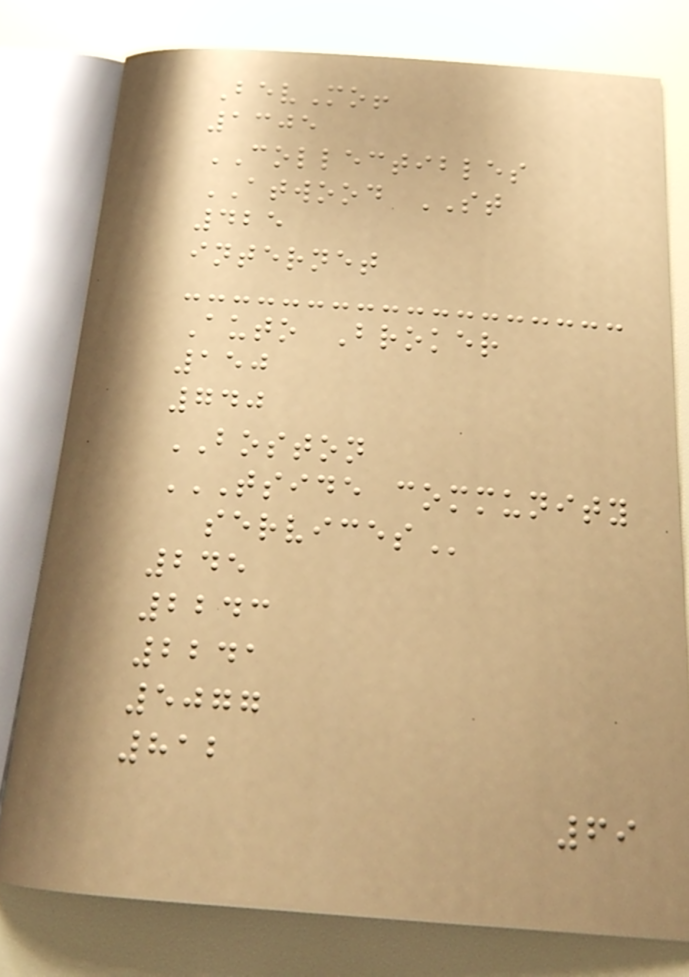BevMo!
1305
COLLECTIBLES
ATWOOD ST
425
internet
Auto Broker
150
740
BOSTON
TSIDE COMMUNITY
SERVICES
245
2243
2241
5077
812
69
